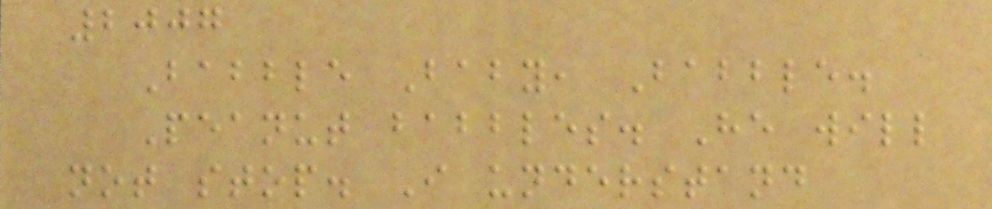2007
Babble Baby, Babble.
Peanut babbles. He will
not stop. I understand
